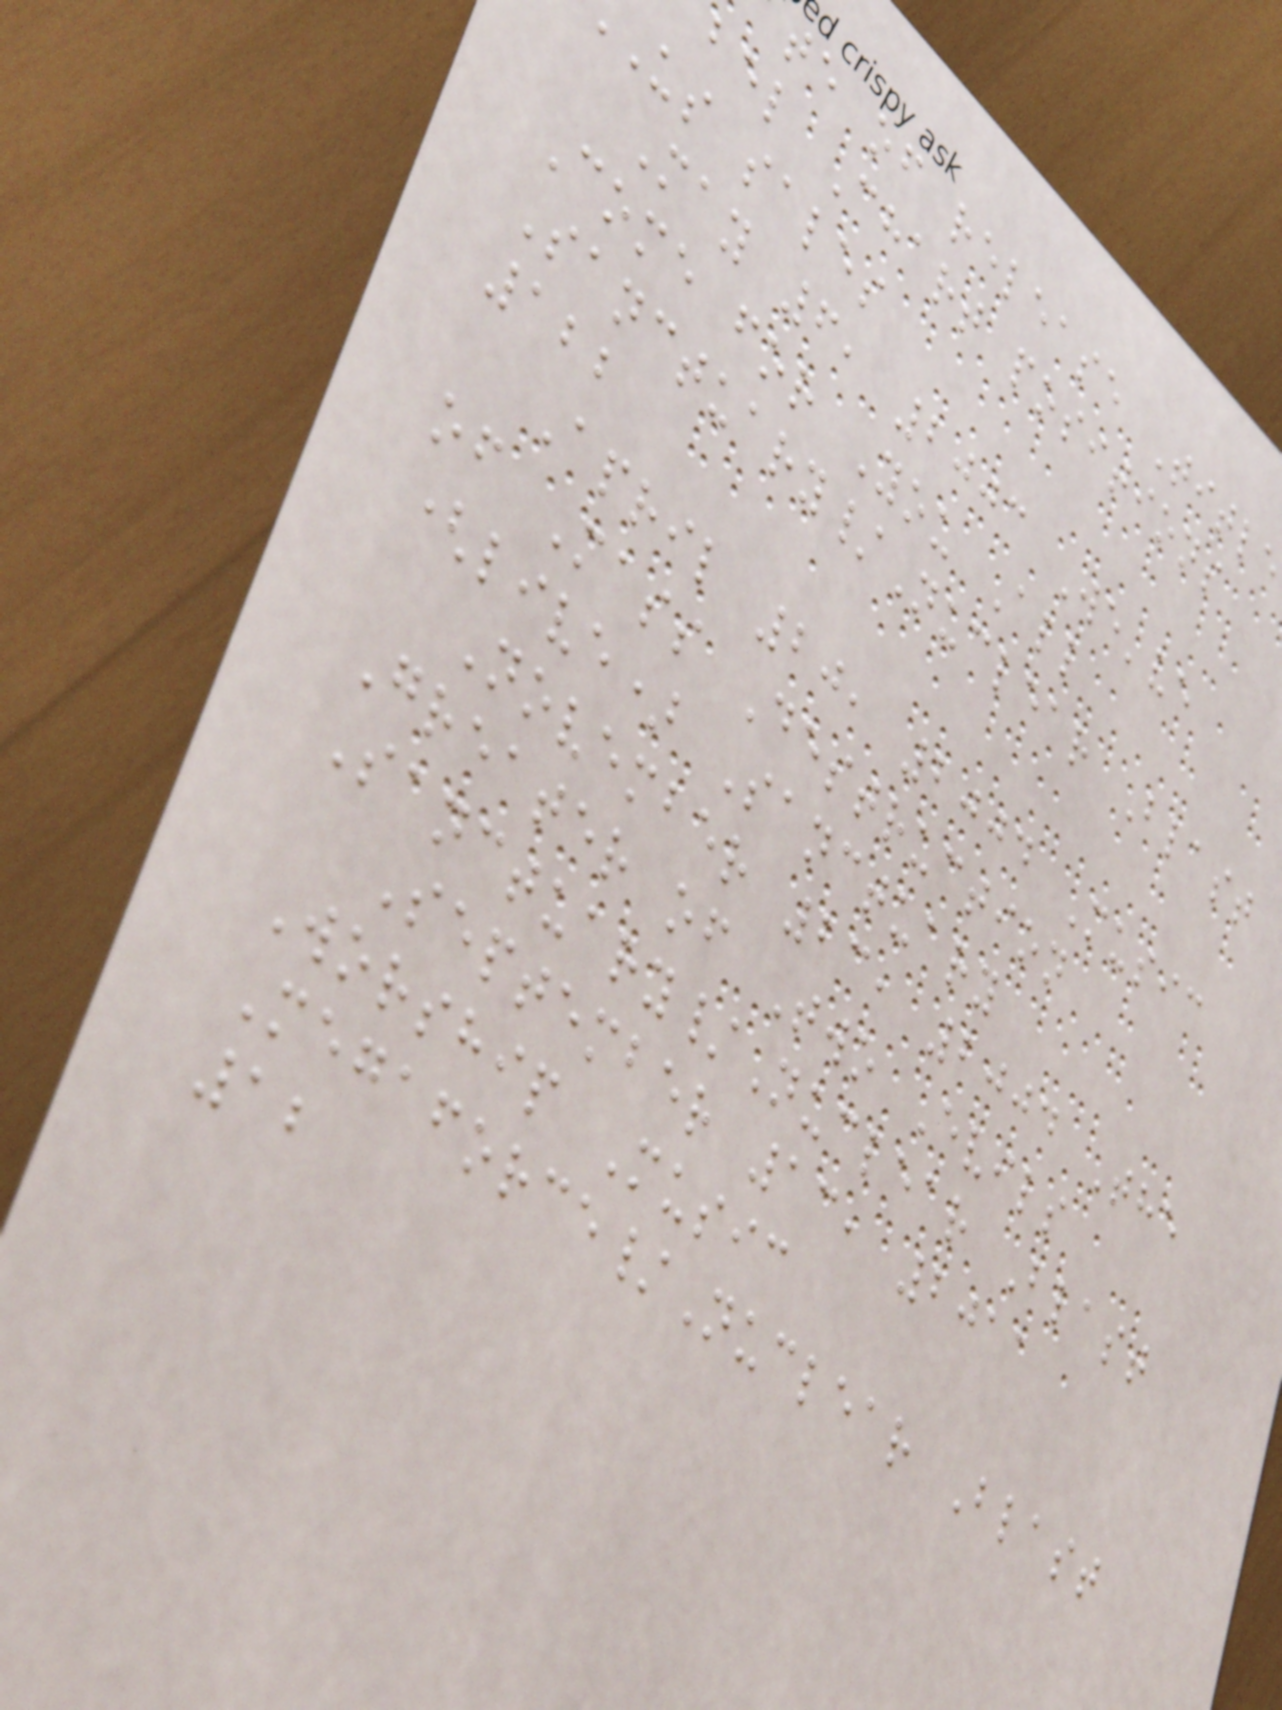te of release Title
bel Chart positions
us sales
May 6, 2003 We've
Come for You All
Sanctuary/Nuclear Blast
122
April 20, 2004 Music
of Mass Destruction
(live) Sanctuary
November 23, 2004 The
Greater of Two Evils
Sanctuary/Nuclear Blast
September 13, 2011
Worship Music
Megaforce/Nuclear Blast
12
